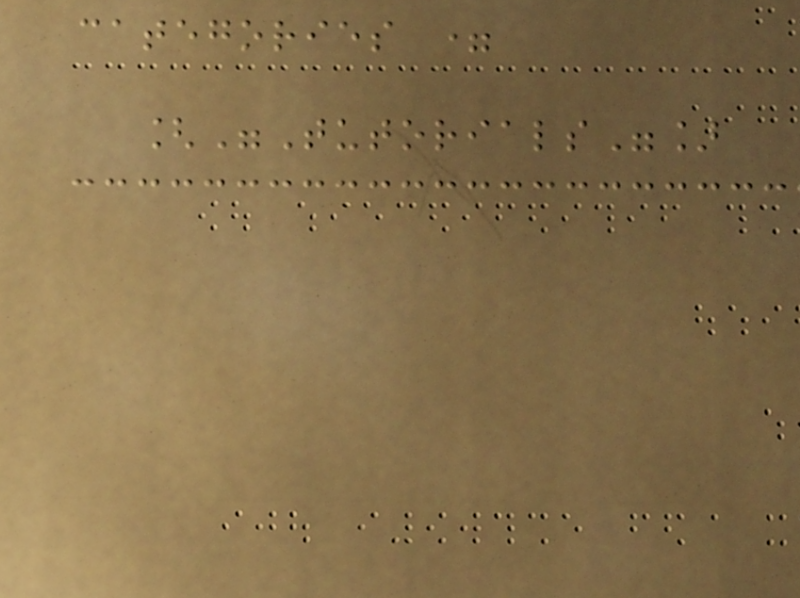categories =
["Tutorials"]
